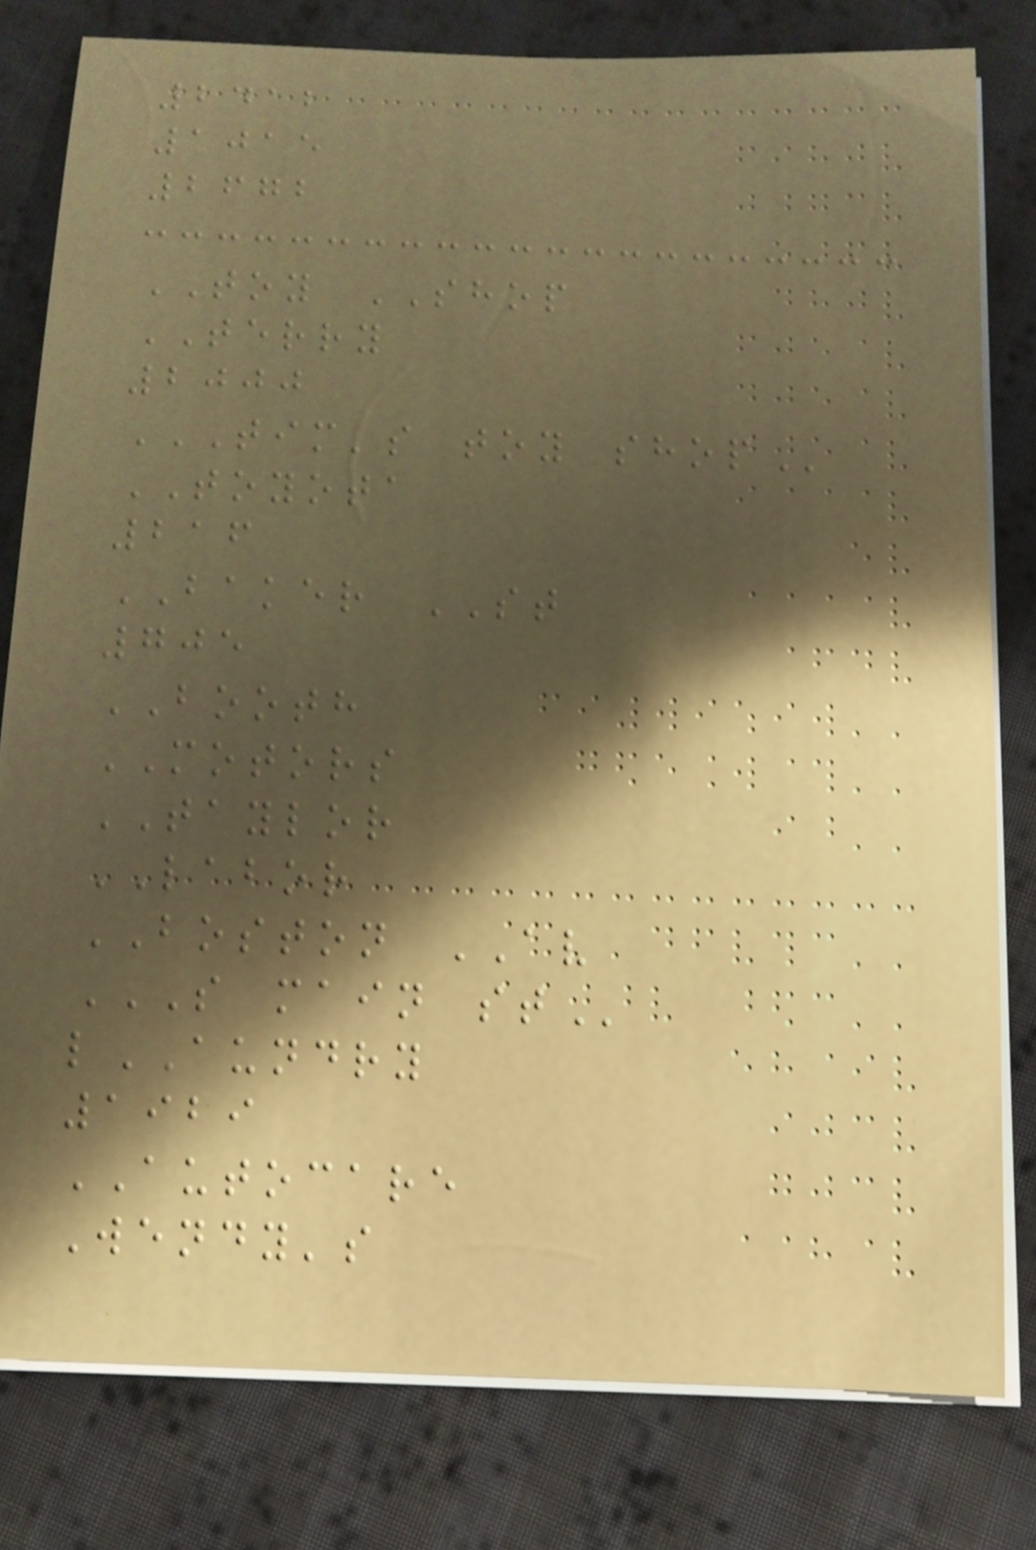2412
1015
2672
TOY SHOP
TERRY
2000
TIM'S TOY SHOP
TOYOTA
216
BAKER ST
705
BOOTH
MOTORS
TAYLOR
LABOR
BOSTON AV
S MAIN ST
lAUNDRY
1929
AUTOCARE
Wendy's
